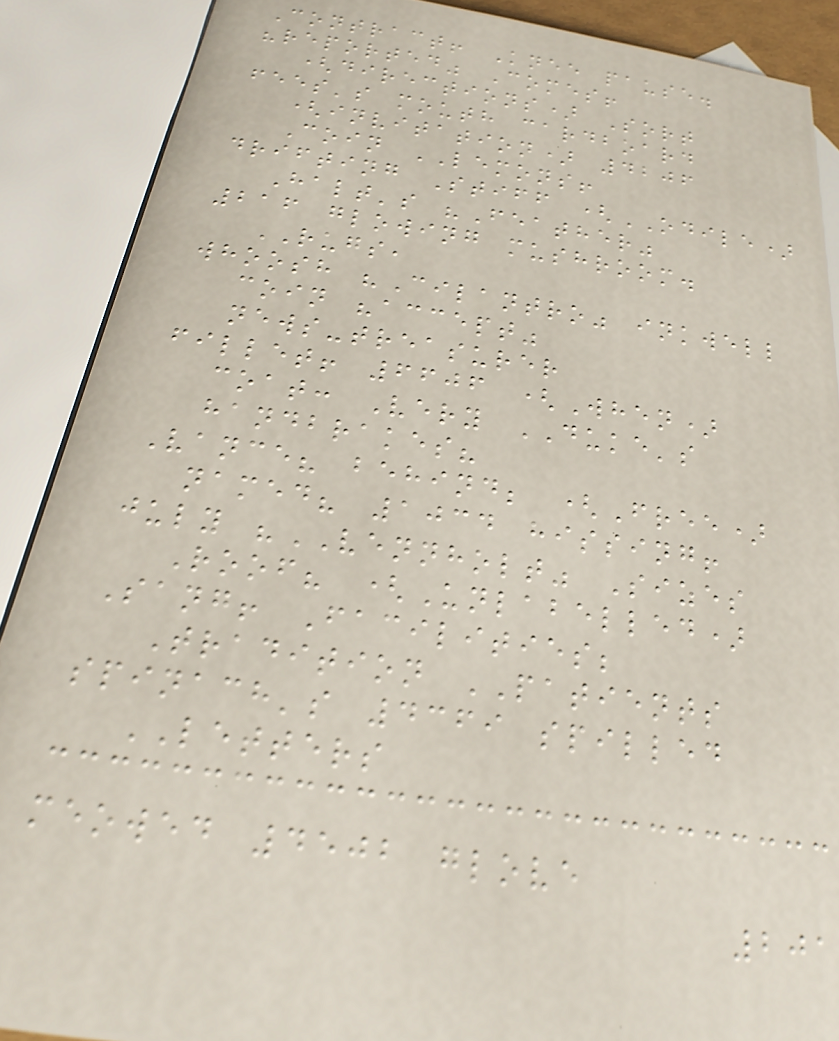Contract! Knee pause.
"reported" Comes!
(directions) Sort
fees's mouth cardboard
(invitation) 4206
Coin LEMONS!
drifting Stiff (ODILE)
Halt's "Feather"
216 glowing mushroom.
RUGS,
whoosh "Cilantro" inkwell
coin "accept"
news-treasurer
fillet! 6606 (When)
coat: Very DUKE's
handbrakes?
Vance? behind; (Free)
named? 1034 hissing!
july "VENNHOLT" Sizes
Roof? (Unlabelled)
Sang! Facilities;
Tradition PATIENTS
spinach's 4369 spilled
LETTERS
meowed 4502 glove
201
